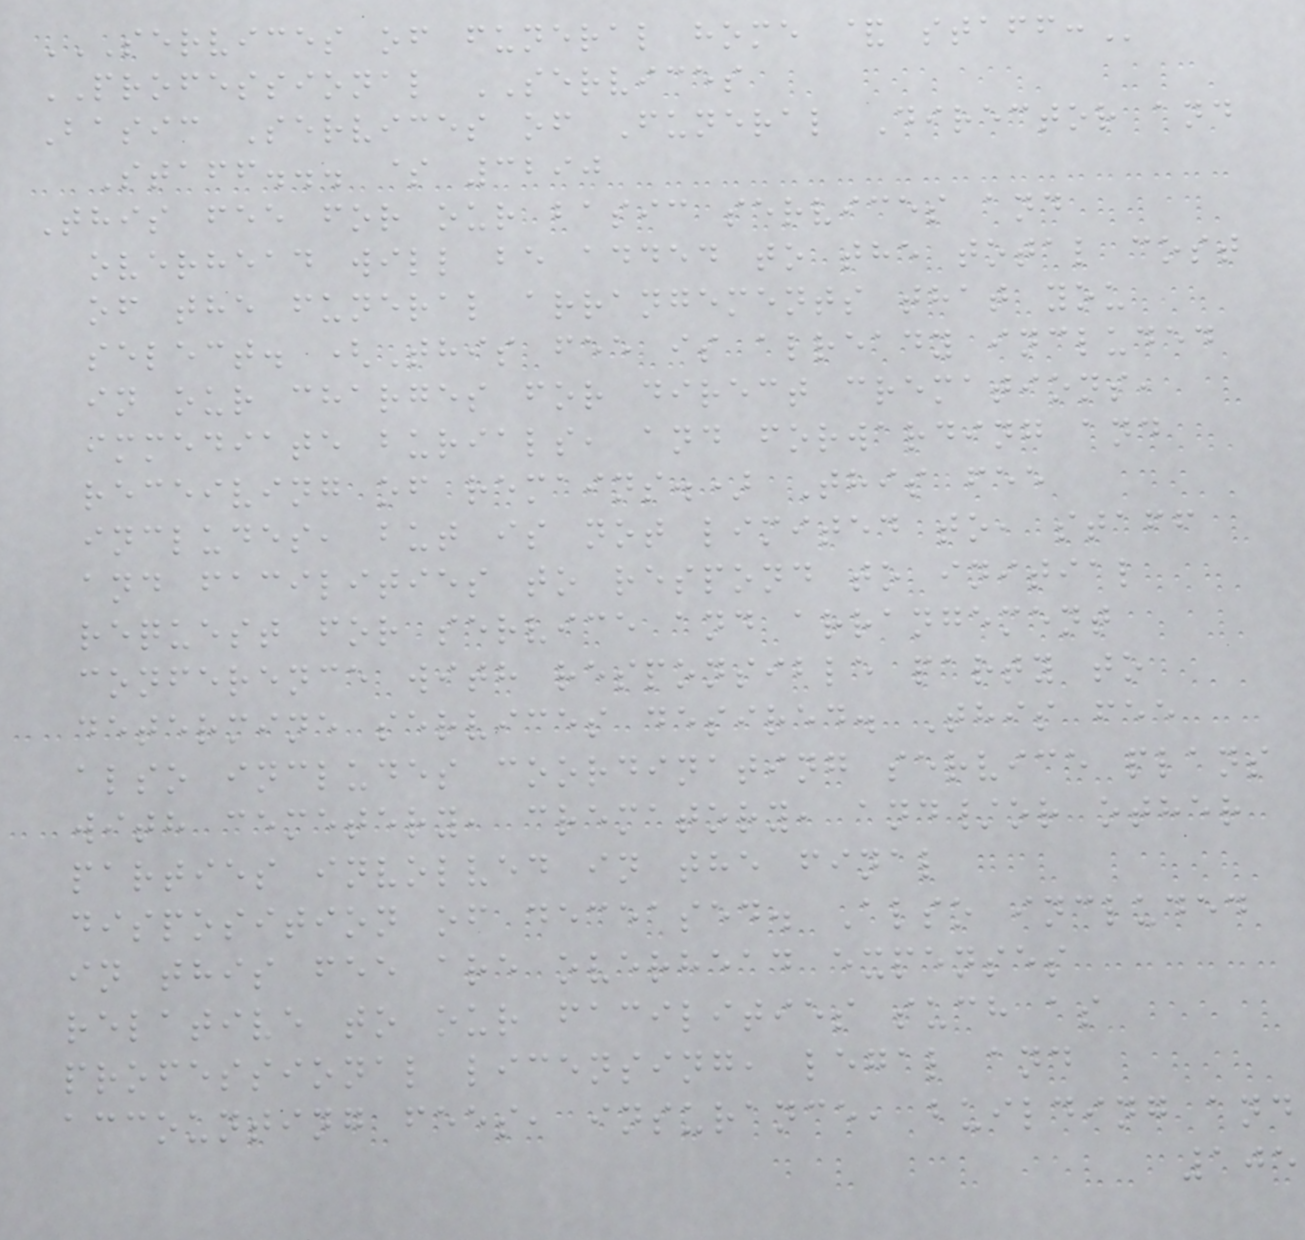SERVICES OF FUNERAL HOME & STAFF:
PROFESSIONAL SERVICES
Basic Services of Funeral Director and
Staff... $ 3290
This fee for our basic services and
overhead will be added to the total cost
of the funeral arrangements that you
select. (This fee is already included
in our charges for direct cremations,
immediate burials, and forwarding and
receiving of remains.) This fee
includes, but is not limited to, staff
and facilities to respond to initial
request for service and arrangement
conference with responsible party to
determine services desired. This fee
also includes coordinating service plans
with cemetery, crematory, and/or other
parties involved in the final
disposition of deceased. Also included
in this fee are overhead expenses
relative to our facilities such as
professional licensing, legal and
accounting fees, insurance, building and
105
